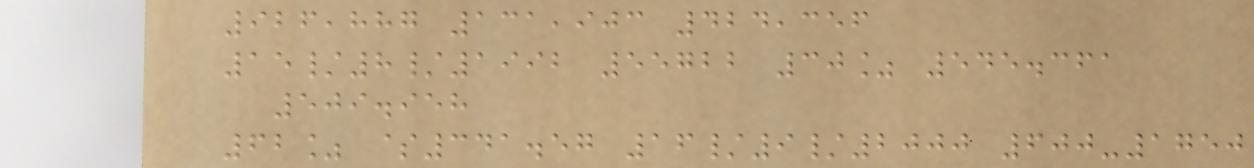926,887 131,903 424,356
15/8/1992 55722 30% 545.361
509.958
62% $341.57 16/9/2000 600-1750
